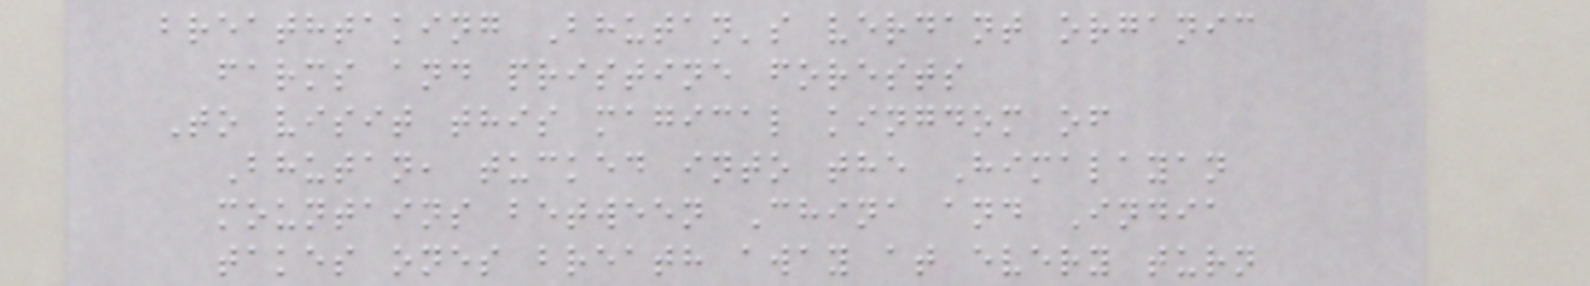breathtaking Bhutan's verdant organic
farms and pristine forests
To visit this magical kingdom of
Bhutan, tucked into the Himalayan
mountains between China and India
takes ones breath away at every turn
